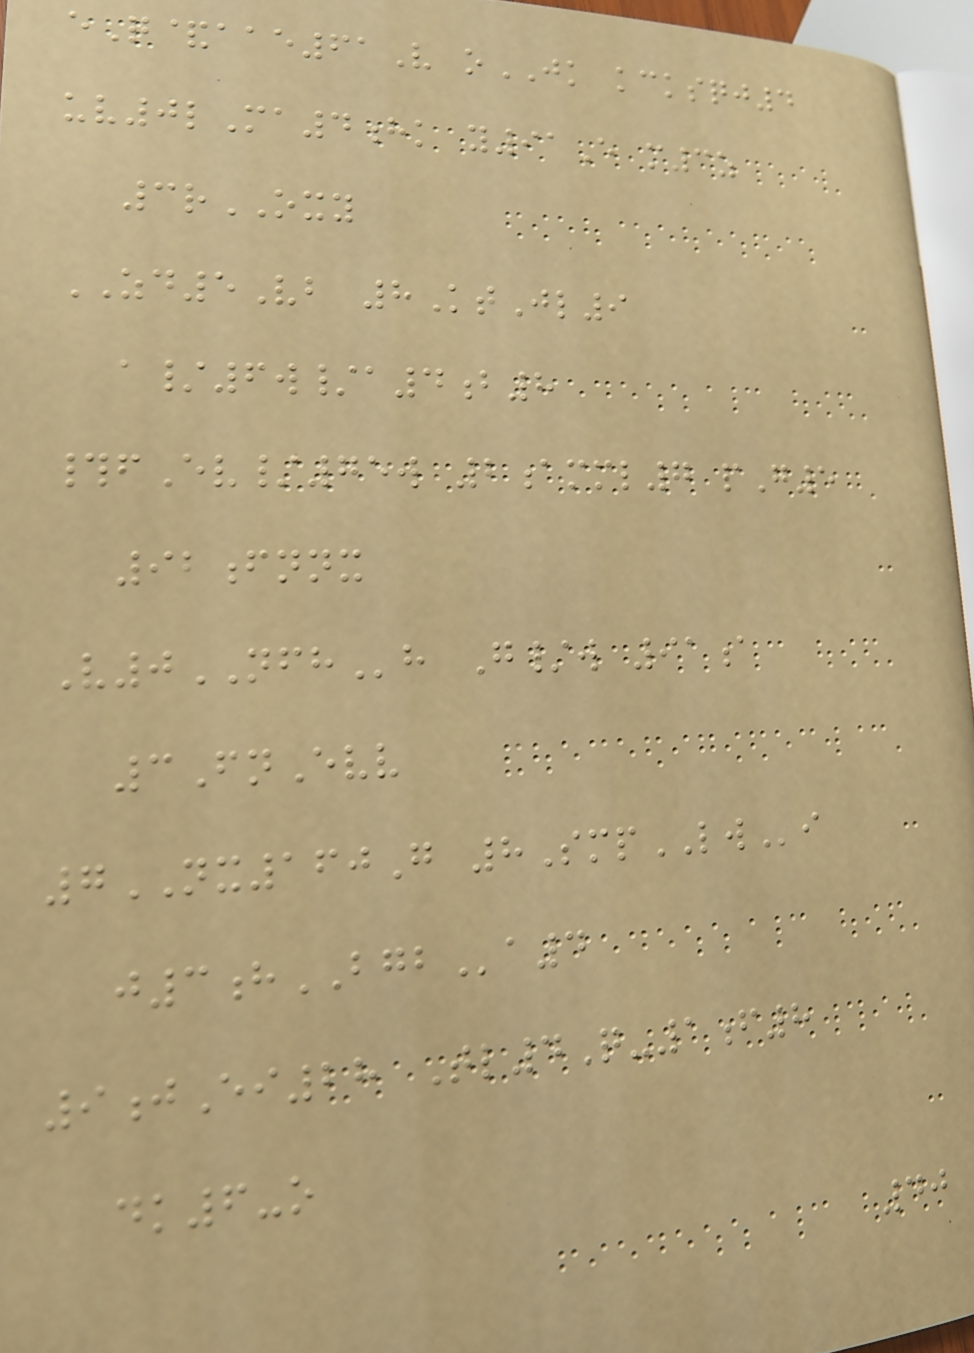eQ&aae61V oJK kcksqj4
uv0lMa4hk y91E m3z
3rOXY
ZD5Vb 8KtJl9
a/6w/a4b8
#fEv/75w 2amml7 pG5
92fnnx
V0NFHh G/w 91a
3FnEvv
7NX160G 8SmpLWi
j3hBGBa4
9jEi28 Tl4Q-1f8
dk6-o
40
